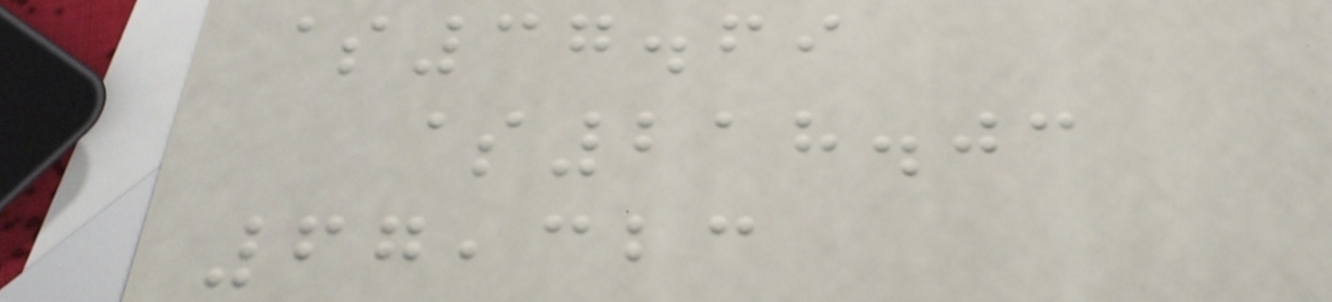$37.69
$218.03
67,323
